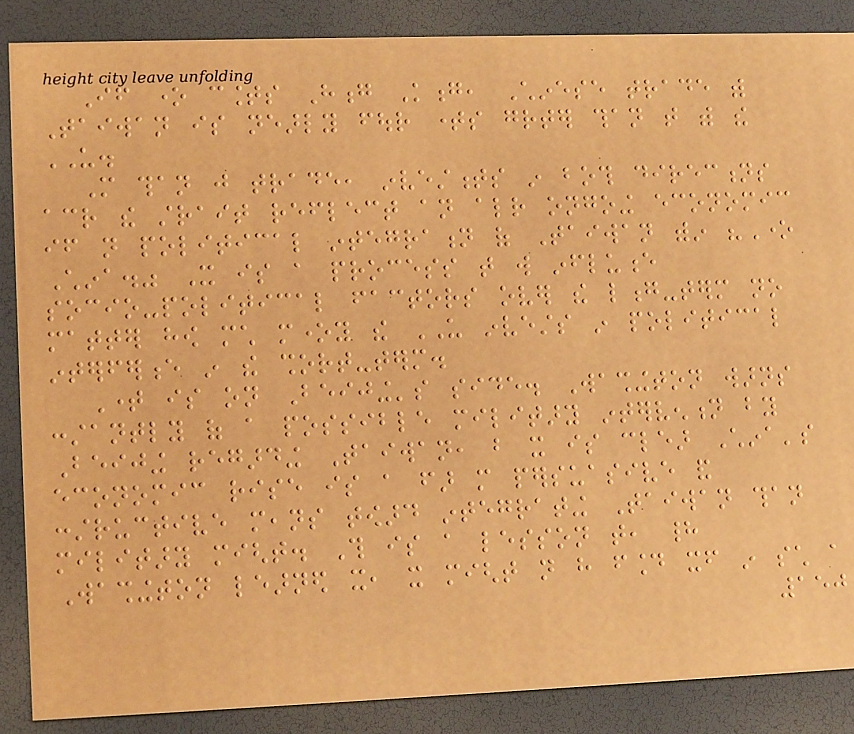If one counts Hong Kong, Chinese trade with
Taiwan is nearly four times greater than that with the
US.
More than just trade, investments in both directions
across the strait reflect an already ongoing economic
if not political integration of Taiwan within "One
China." It is a process that will influence
socio-political factors over the long-term no
matter how much money the US invests in political
interference in the short-term.
Time is on Beijing's side. Washington warns
constantly of a possible military intervention by
Beijing regarding Taiwan, but it is clear China's
economic rise is a far more persuasive and
constructive means toward integrating Taiwan than
military might. This is a lesson that, had
Washington learned it, it might not have found itself in such a
150
